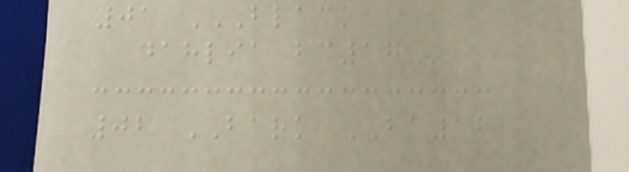01 BLACK
DAHLIA BC17
02 BARK BA12
